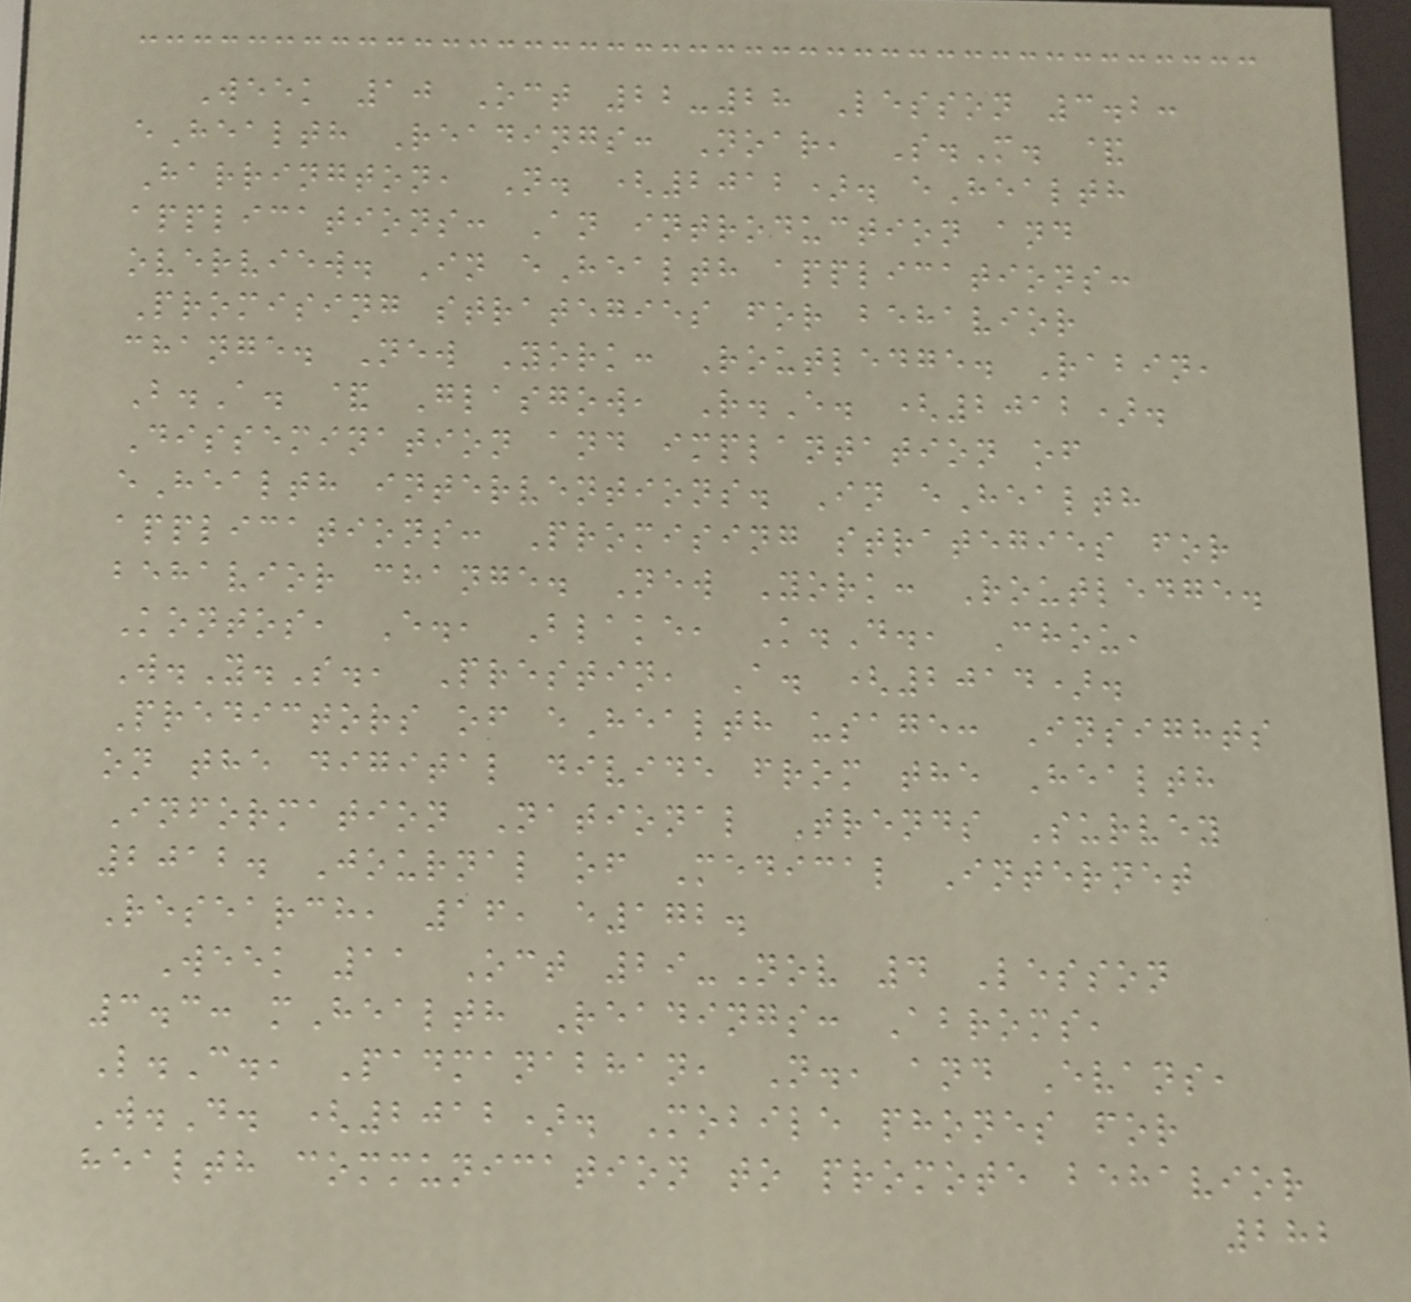Week 10 Oct 22-28 Lesson 3.2:
eHealth Readings: Noar, S.M. &
Harrington, N. (2012). eHealth
applications: An introduction and
overview. In eHealth applications:
Promising strategies for behavior
change. New York: Routledge. Rabin,
B.A. & Glasgow, R.E. (2012).
Dissemination and implantation of
eHealth interventions. In eHealth
applications: Promising strategies for
behavior change. New York: Routledge.
Kontos, E., Blake, K.D., Chou,
W.Y.S., Prestin, A. (2014).
Predictors of eHealth usage: Insights
on the digital divide from the Health
Information National Trends Survey
2012. Journal of Medical Internet
Research, 16, e172.
Week 11 Oct 29-Nov 4 Lesson
3.3: mHealth Readings: Abroms,
L.C., Padmanabhan, N., and Evans,
W.D. (2012). Mobile phones for
health communication to promote behavior
282
